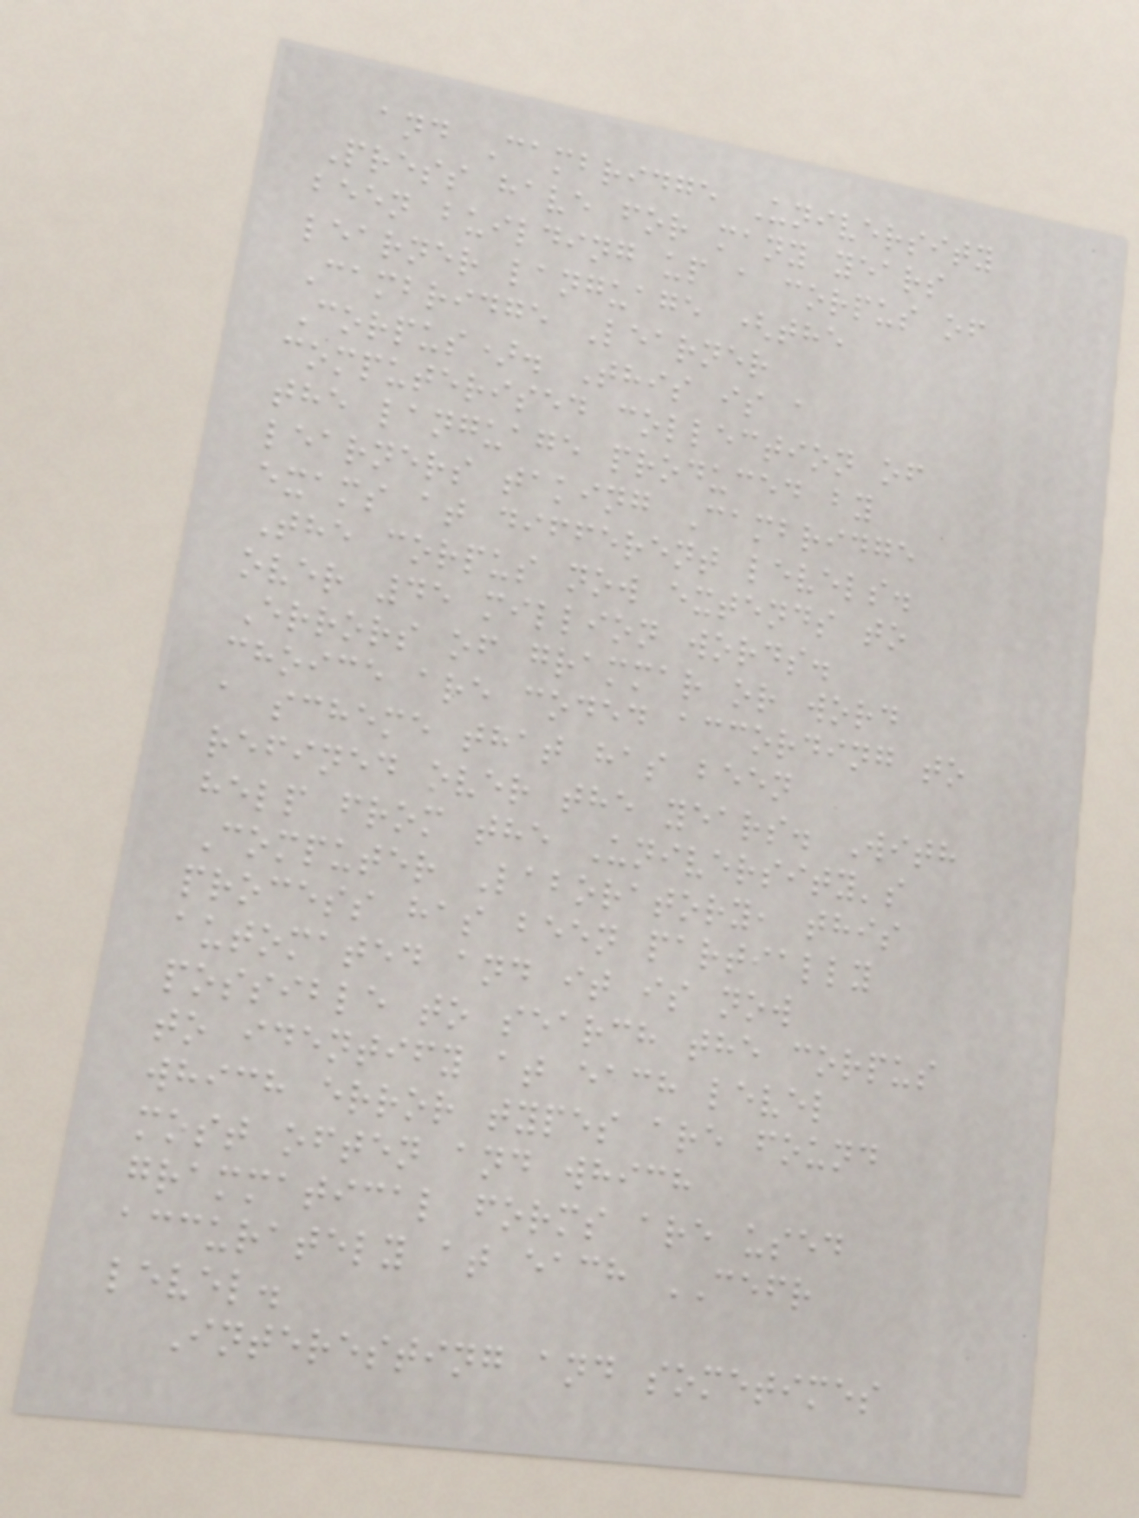and Cambridge University
Press have for many years
been building up a corpus of
learner language (the
Cambridge Learner
Corpus). This is a
computerised collection of
the language produced by
learners taking Cambridge
exams at different levels.
The corpus now extends to
over 45 million words.
Errors of grammar or word
choice are coded according to
a scheme that has been
refined over the years. With
help from the University's
Computer Laboratory, this
process has been partially
automated and it is now
possible to search the corpus
to identify at each level
which error types are found
most often and which
grammatical forms are used
accurately at each CEFR
level.
Interesting and sometimes
